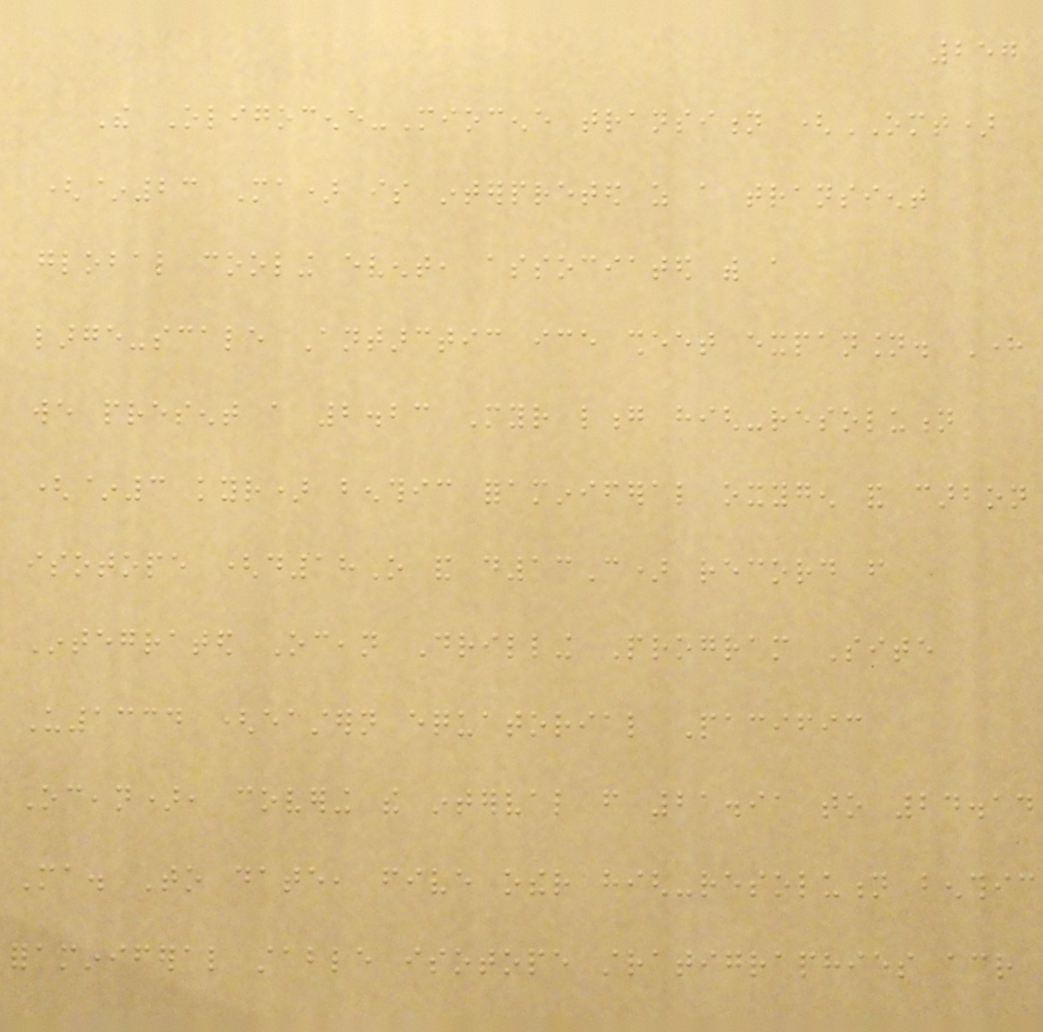257
The Oligocene-Miocene transition (OMT)
(~23 Ma) is interpreted as a transient
global cooling event, associated with a
large-scale Antarctic ice sheet expansion. Here
we present a 2.23 Myr long high-resolution
(~3 kyr) benthic foraminiferal oxygen and carbon
isotope (d18O and d13C) record from
Integrated Ocean Drilling Program Site
U1334 (eastern equatorial Pacific
Ocean), covering the interval from 21.91 to 24.14
Ma. To date, five other high-resolution benthic
foraminiferal stable isotope stratigraphies across
